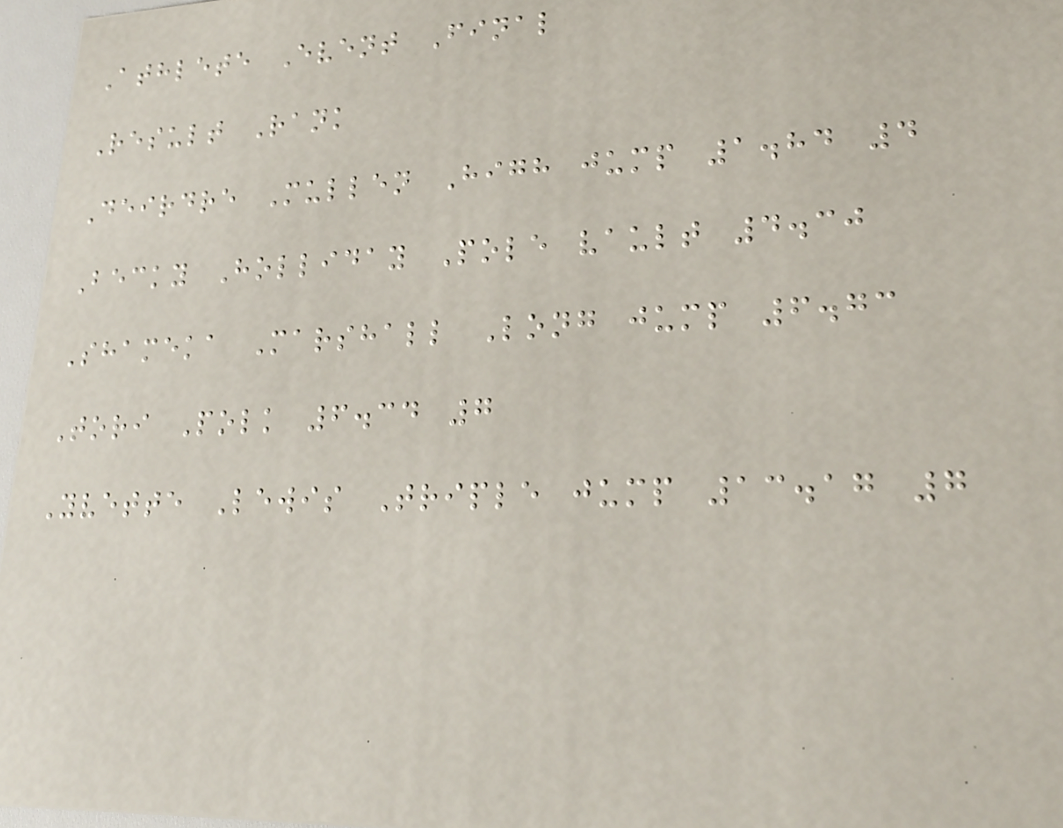Athlete Event Final
Result Rank
Deirdre Mullen High jump 1.84 4
Becky Holliday Pole vault 4.30
Shameka Marshall Long jump 6.73
Tori Polk 6.34 7
Yvette Lewis Triple jump 13.17 7
